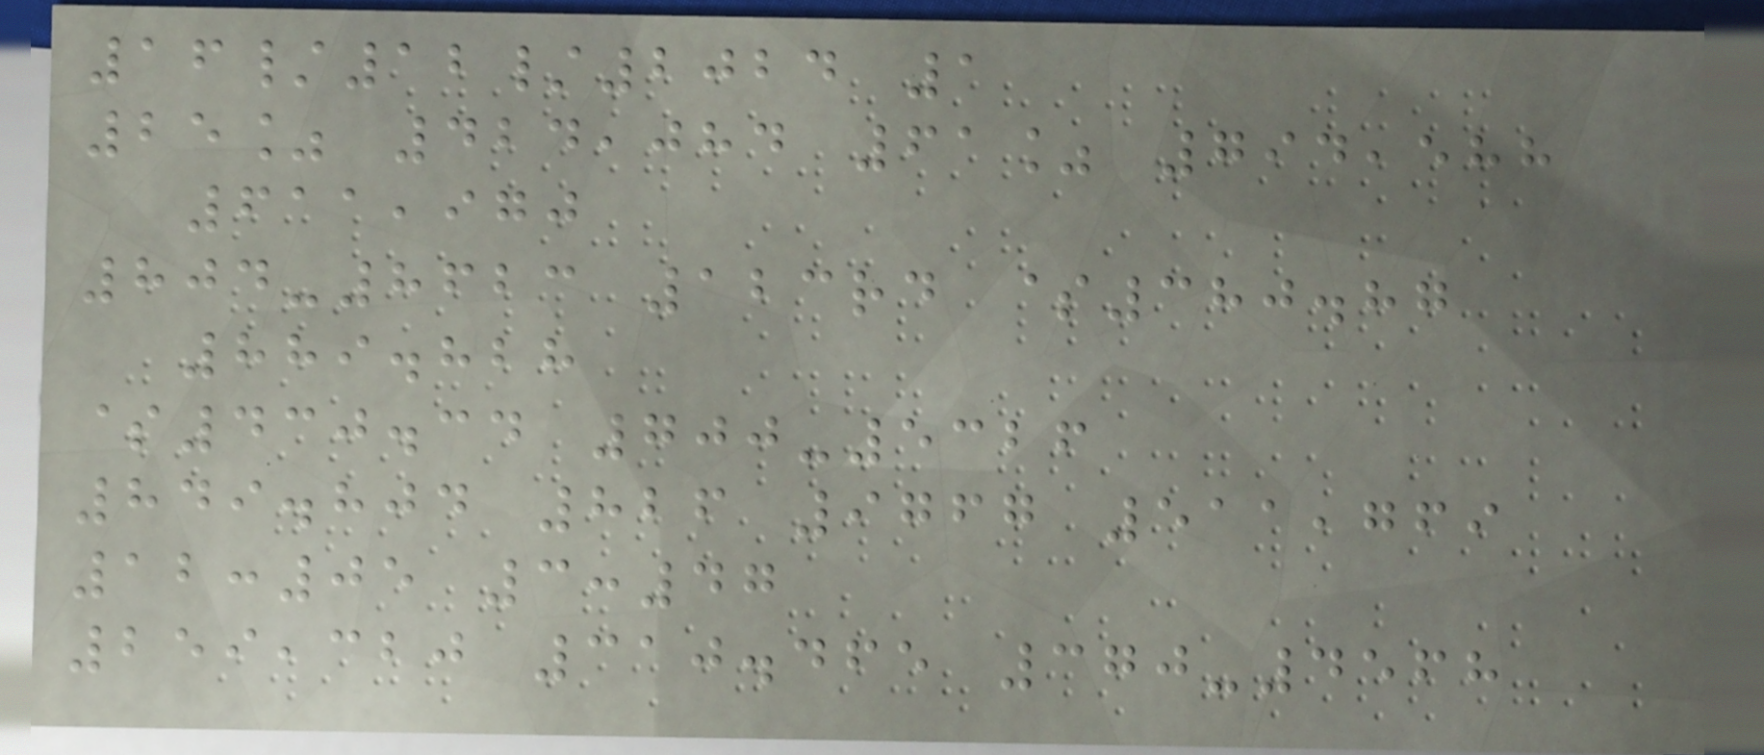16/12/2024 1
25% 424,084 61% 794,588
611,970
804-8623 123rd $380.87
889.828
$430.34 700-5326
849.804 826 9767 511,769
12:05 3:47
259,320 310.465 370-4568
